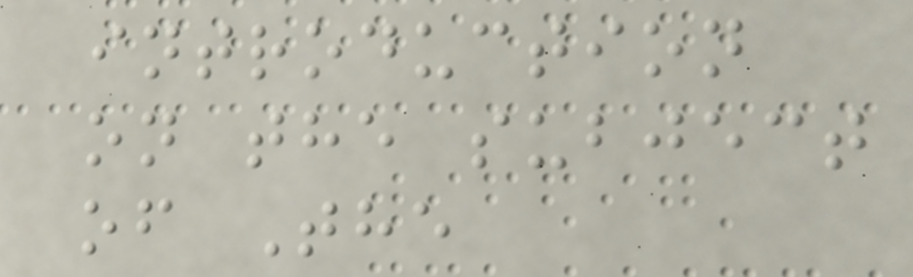introduction
on the subject
of The
